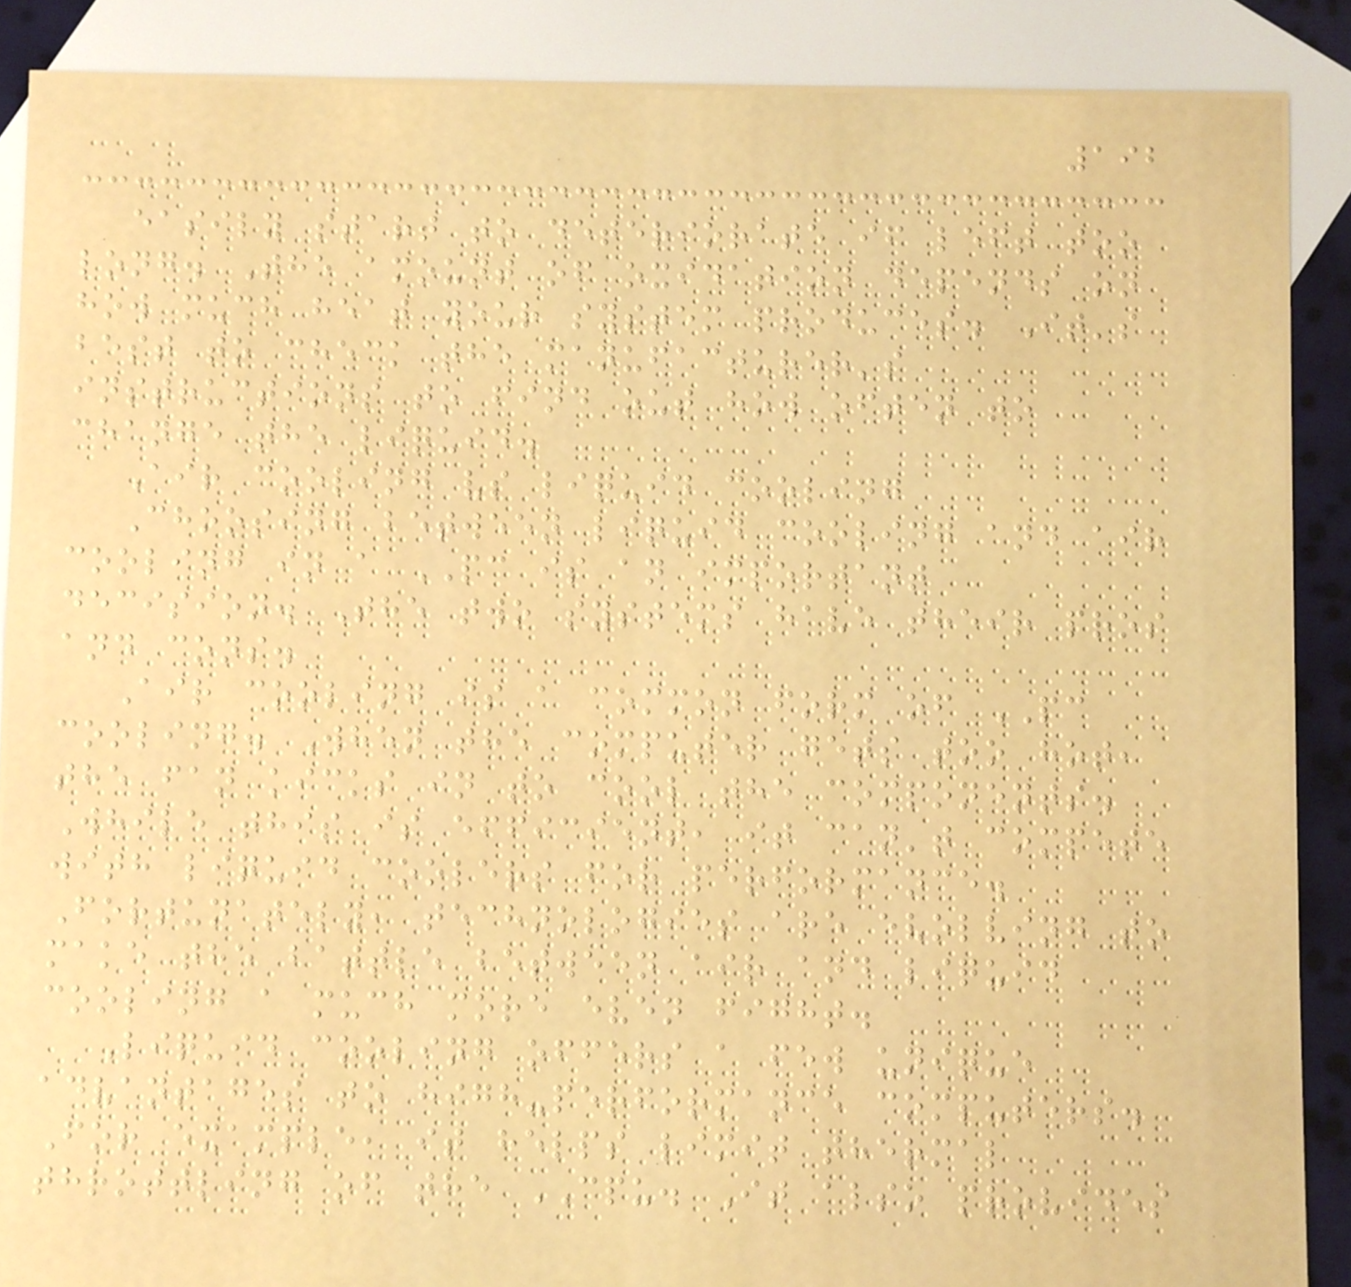192
easily start to deteriorate if left too
long. The amount of oxidation depends on
how much heat your system produces. It's
best to check the manufacturer's
instructions to find out how often to
change the liquid.
Air cooling vs liquid cooling
Choosing between liquid cooling and air
cooling in a PC is an important
decision. The two systems have their pros
and cons.
Air cooling is a common form of PC
cooling. When the computer gets too hot,
the fan kicks in to cool the components.
While this is efficient, it can't compete
with liquid coolers for performance.
Fortunately, technologies are evolving to
make the battle between air and liquid
cooling a much more even fight.
Liquid cooling offers a few unique
advantages to high-performance computers.
For example, it helps limit thermal
throttling of the CPU. It also provides
